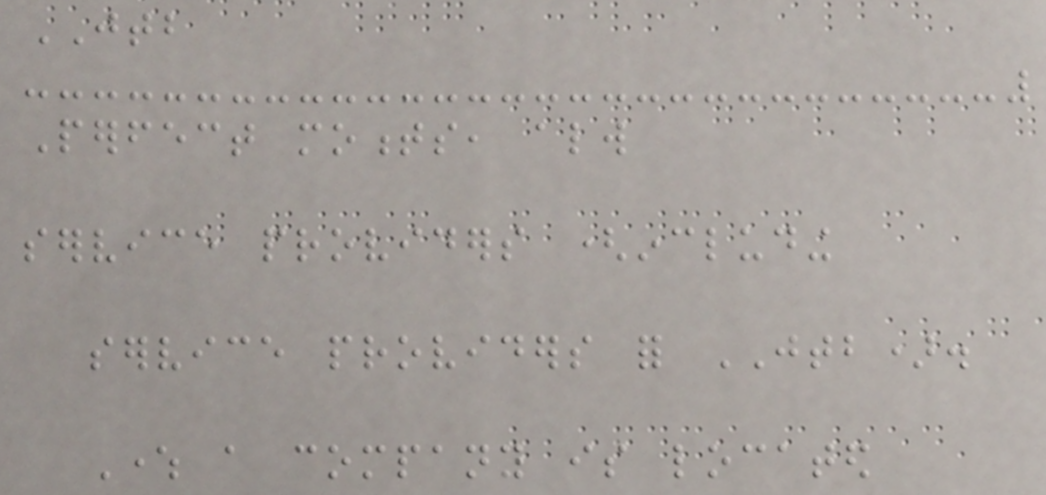JTB
Perfect moments, always
service providers (including
service providers for JTB).
Where a company is located
